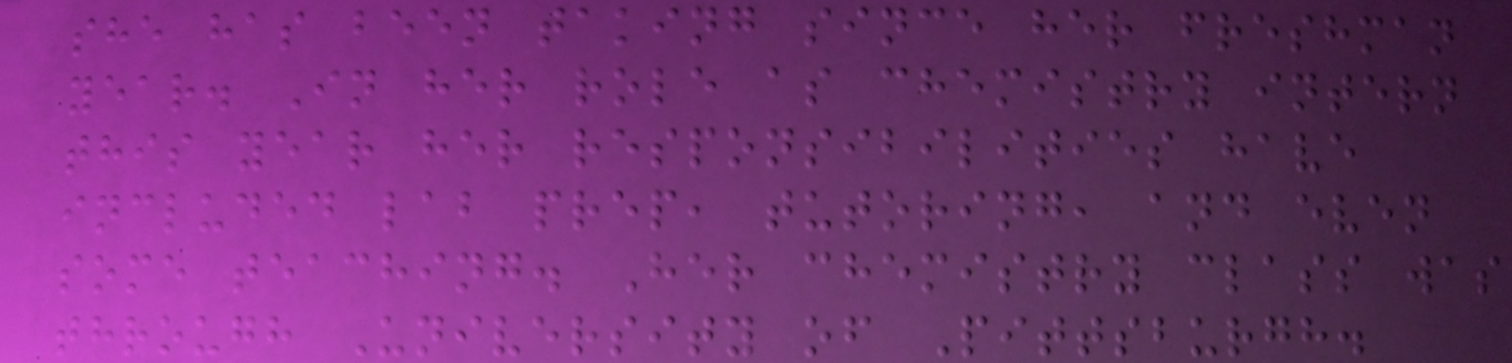she has been taking since her freshman
year. In her role as chemistry intern
this year her responsibilities have
included lab prep, tutoring, and even
some teaching. Her chemistry class was
through University of Pittsburgh.
